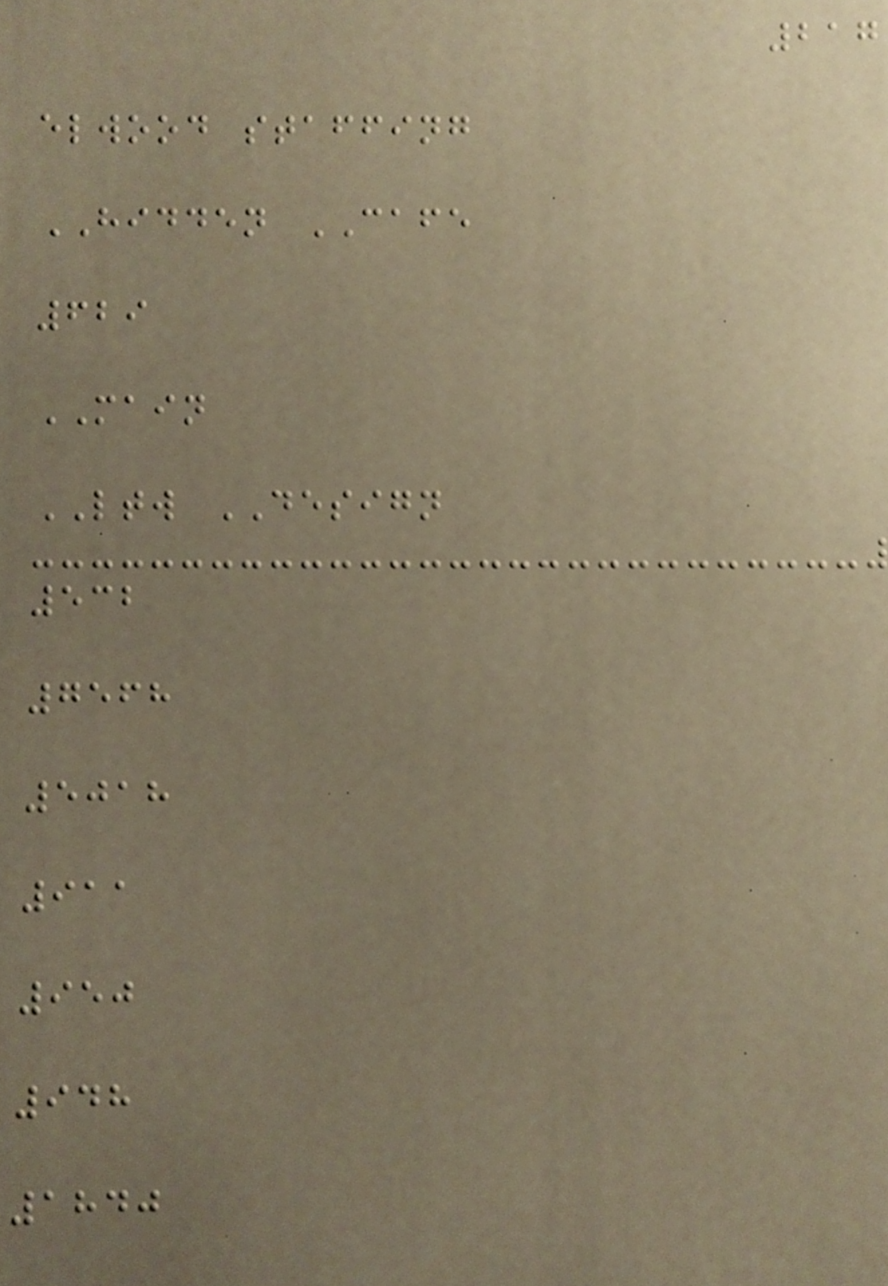217
elwood staffing
HIDDEN CAFE
629
MAIN
LTW DESIGN
532
7568
5018
911
950
948
1840
